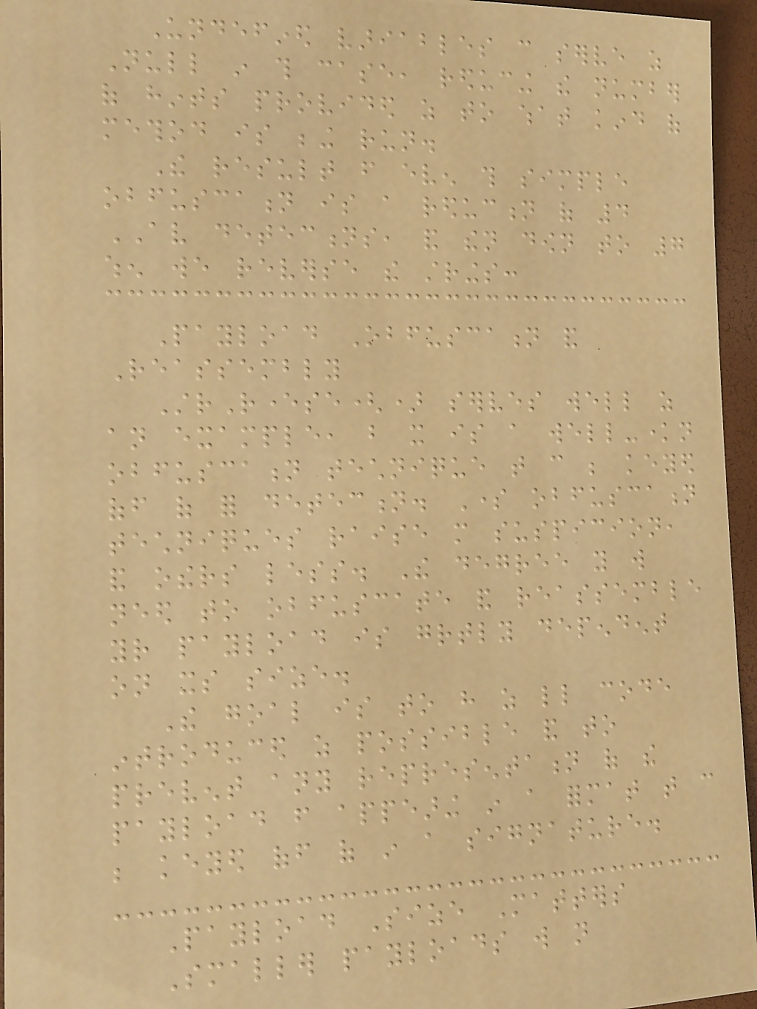Undefined variables can serve as
Null in this case, reducing the number
of hints provided as to what kind of
method is being run.
The result from even this simple
obfuscation is a reduction of 4
AV detections, and then down to 7
when we reverse the strings:
Payload Obfuscation and
Reassembly
StrReverse() serves well as
an example, but it is a well-known
obfuscation technique that can be keyed
off of for detection. Some obfuscation
techniques raise more suspicion,
and others less. The degree you will
need to obfuscate and reassemble
your payload is greatly dependent
on its size.
The goal is to have as little code
introduced as possible and to
prevent any representation of the
payload from appearing in a format that can
be keyed off of in a signature.
Payload Size Matters
Smaller payloads will not
